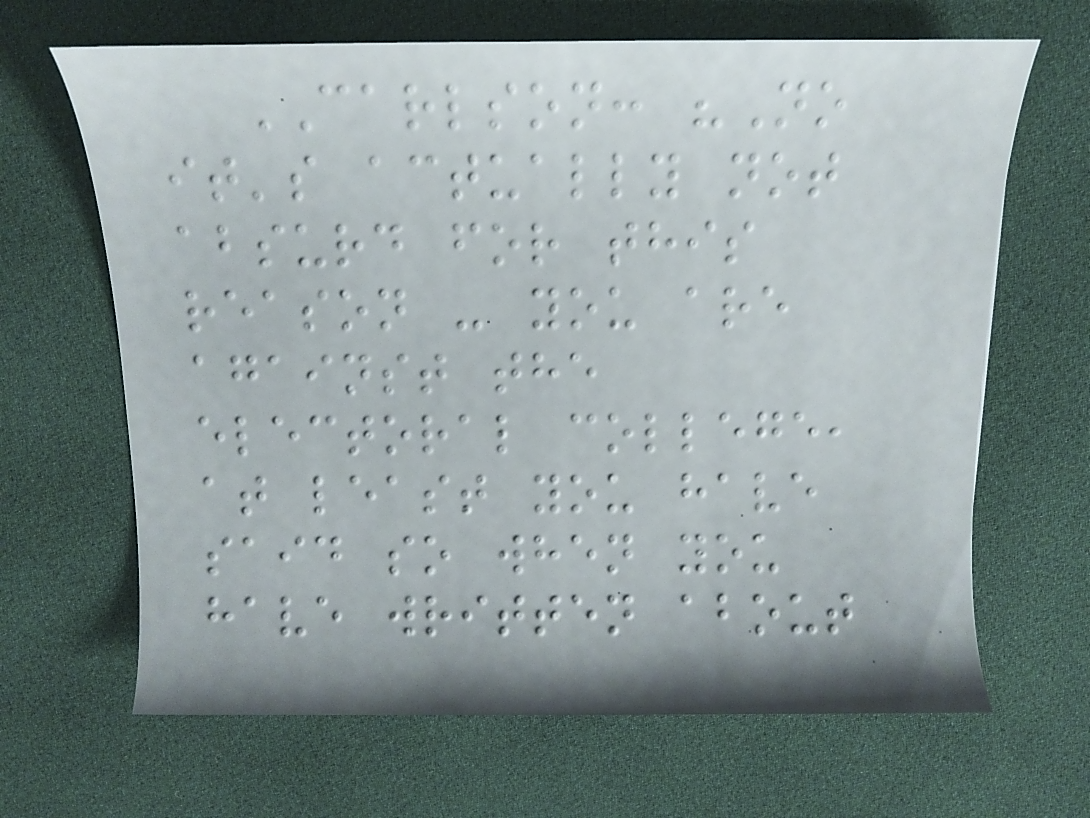CARLSON: "No
it's actually not
absurd for this
reason - you are
against the
electoral college,
at least you have
said so when you
have written about
